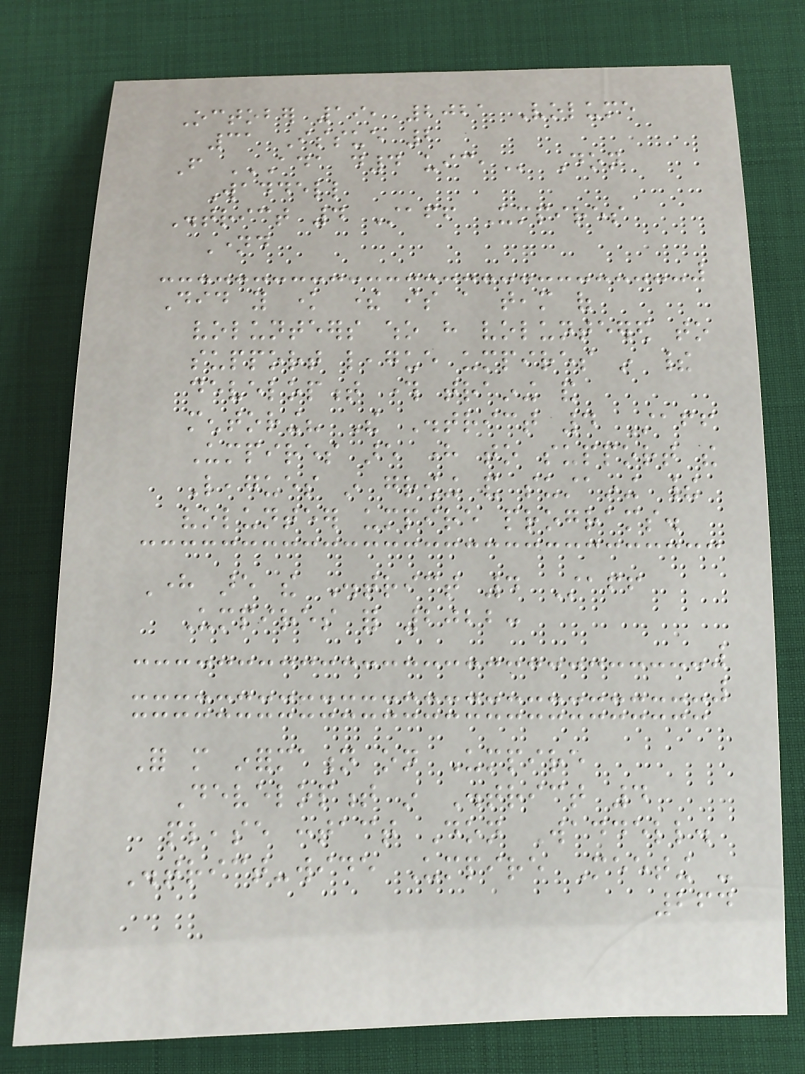October 19, 2021 Volume
31 Issue 2
From ADA D4 UIC, Don
Waddell
District 4 Staff Umpires
Named
Did you know there is a team of
volunteers who have volunteered to
support league umpires in their
development through training and
mentoring? The District 4 Staff
Umpires are here to support the
Leagues in growing and sustaining their
volunteer umpire programs.
Here are the District 4 Staff
Umpires for 2022:
For more information on Umpire
Development in District 4
please contact Don Waddell.
District-wide Umpire Meeting -
264
